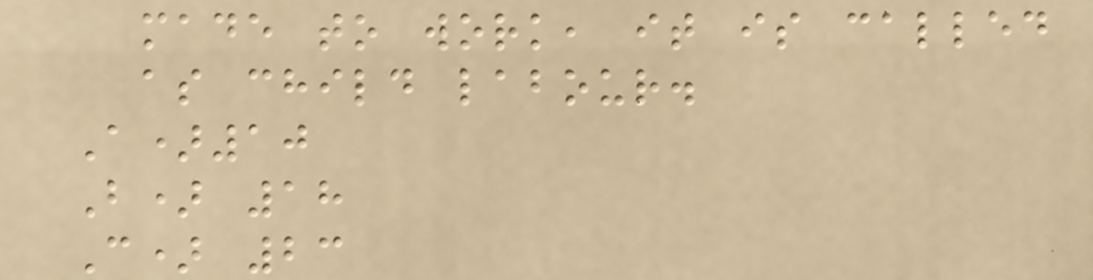made to work, it is called
as child labour.
A)10
B) 18
C) 23
